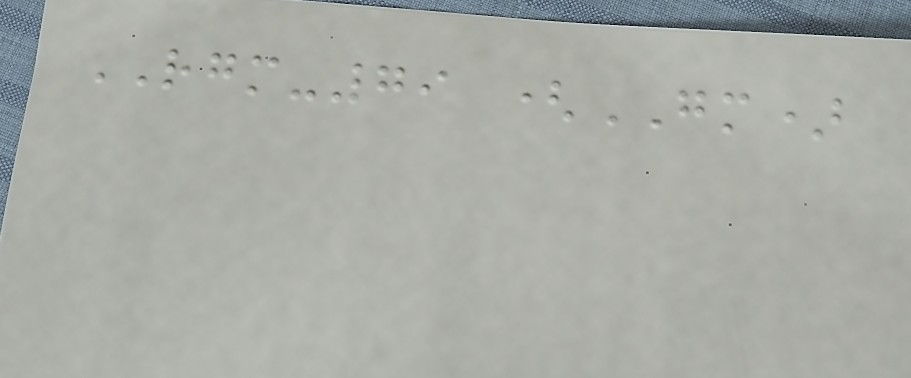RGM-79 (GM)
